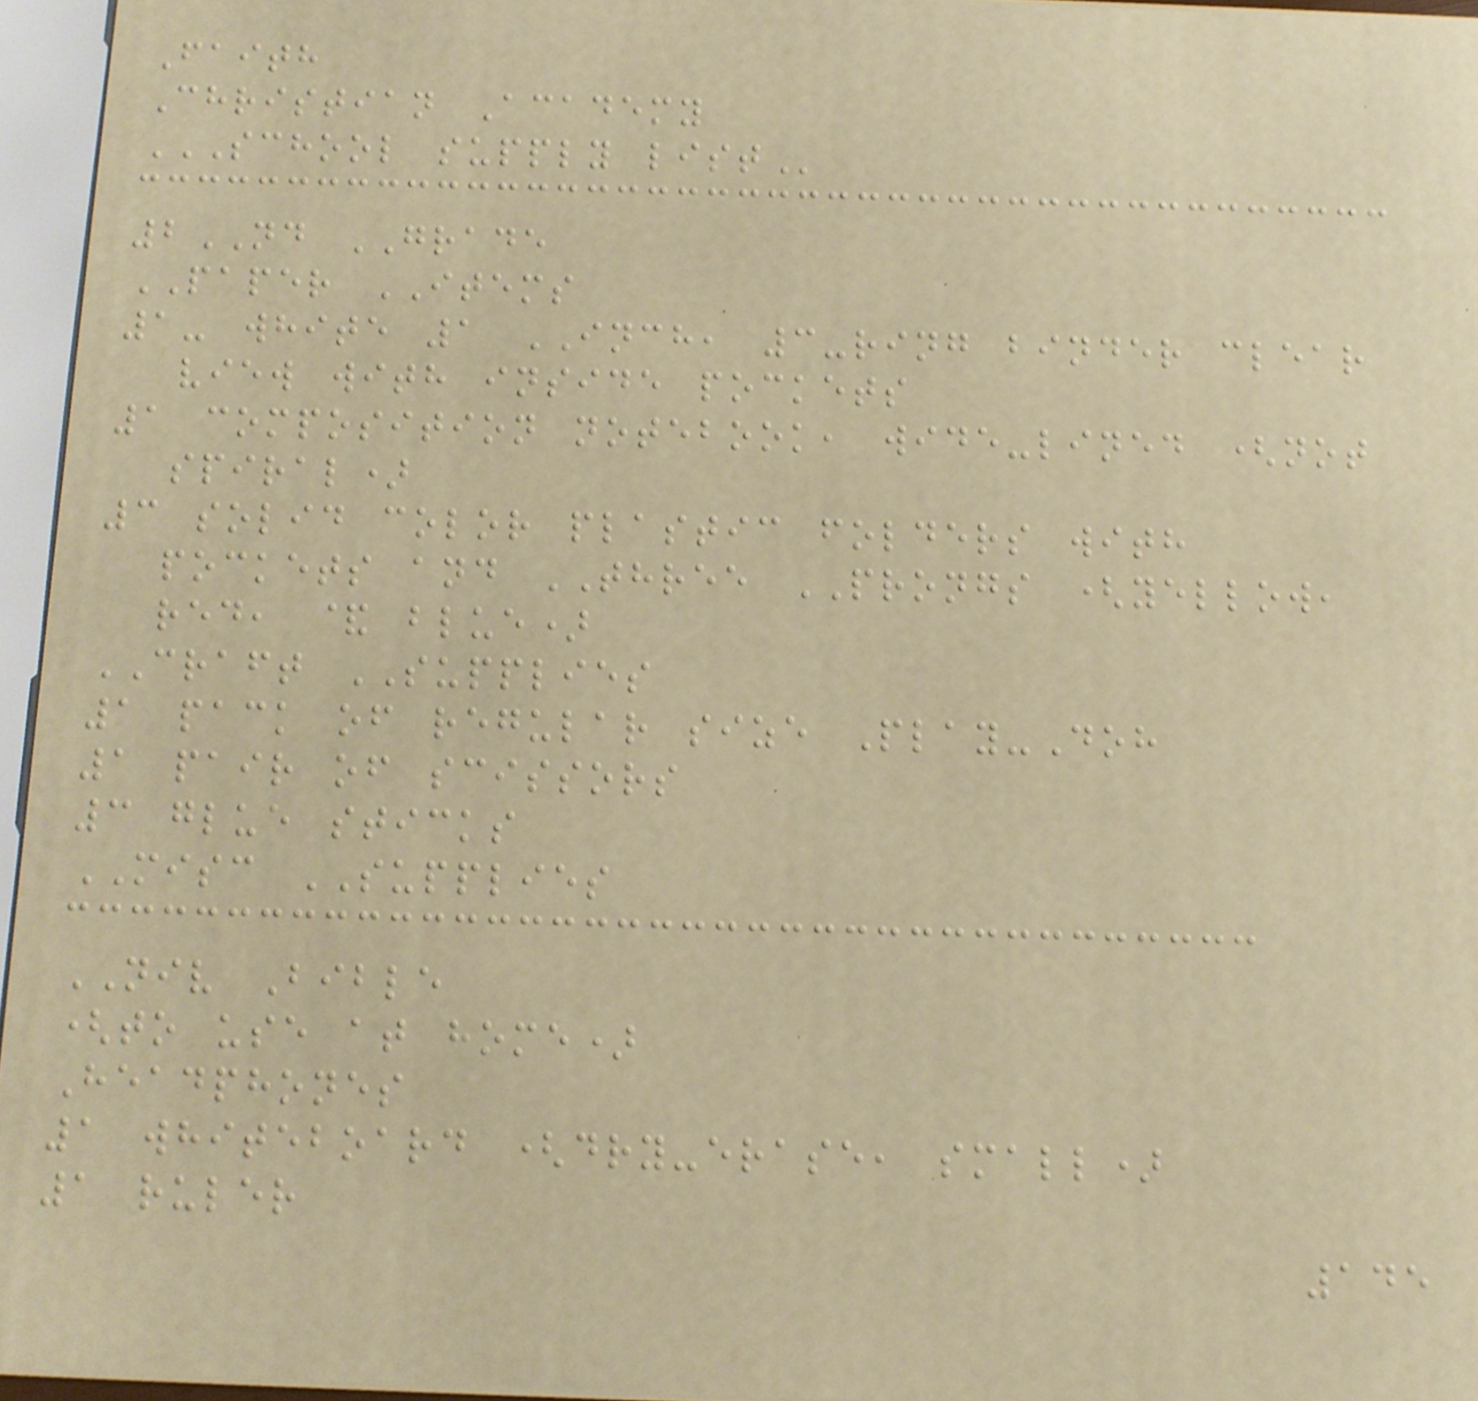Faith
Christian Academy
SCHOOL SUPPLY LIST
2ND GRADE
PAPER ITEMS
1- white 1 INCH, 3-ring binder clear
view with inside pockets
1 composition notebook, wide-lined (not
spiral)
3 solid color plastic folders with
pockets and THREE PRONGS (yellow,
red, & blue)
CRAFT SUPPLIES
1 pack of regular size Play-Doh
1 pair of scissors
3 glue sticks
MISC SUPPLIES
NIV Bible
(to use at home)
Headphones
1 whiteboard (dry-erase, small)
1 ruler
145
